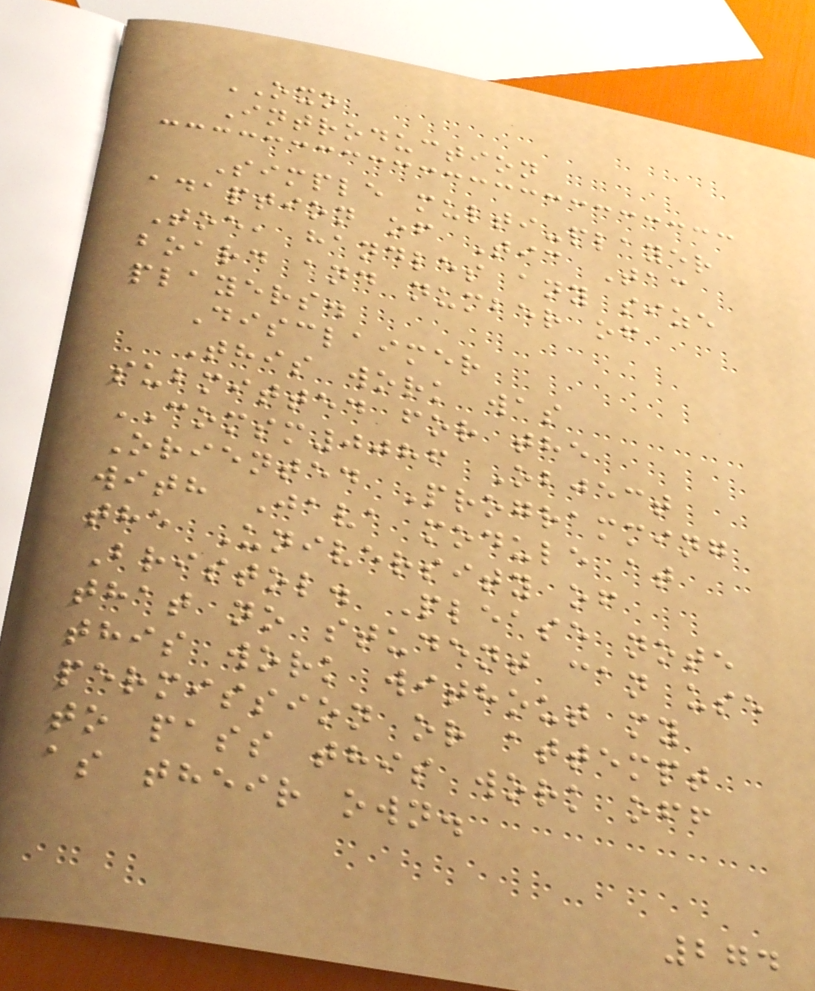OXO
Introduction
Simple multi-player
adaption of Tic Tac
Toe, handles any size
board and number of
players.
Disclaimer
This work was
submitted for the
COMSM0086 Object
Oriented Programming
with Java module at
the University of
Bristol. Please note
that no student can use
this work without my
permission or attempt
to pass this work off
as their own.
274
